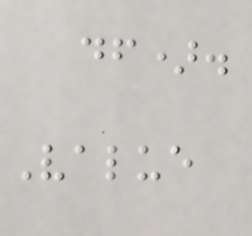df).
Value
